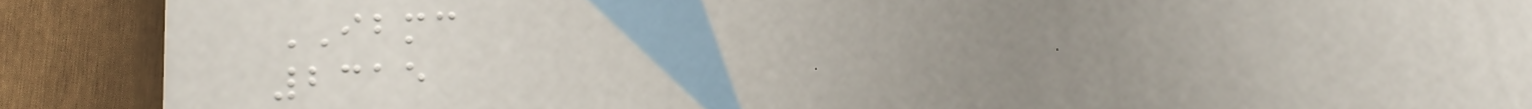IBMC
2315
